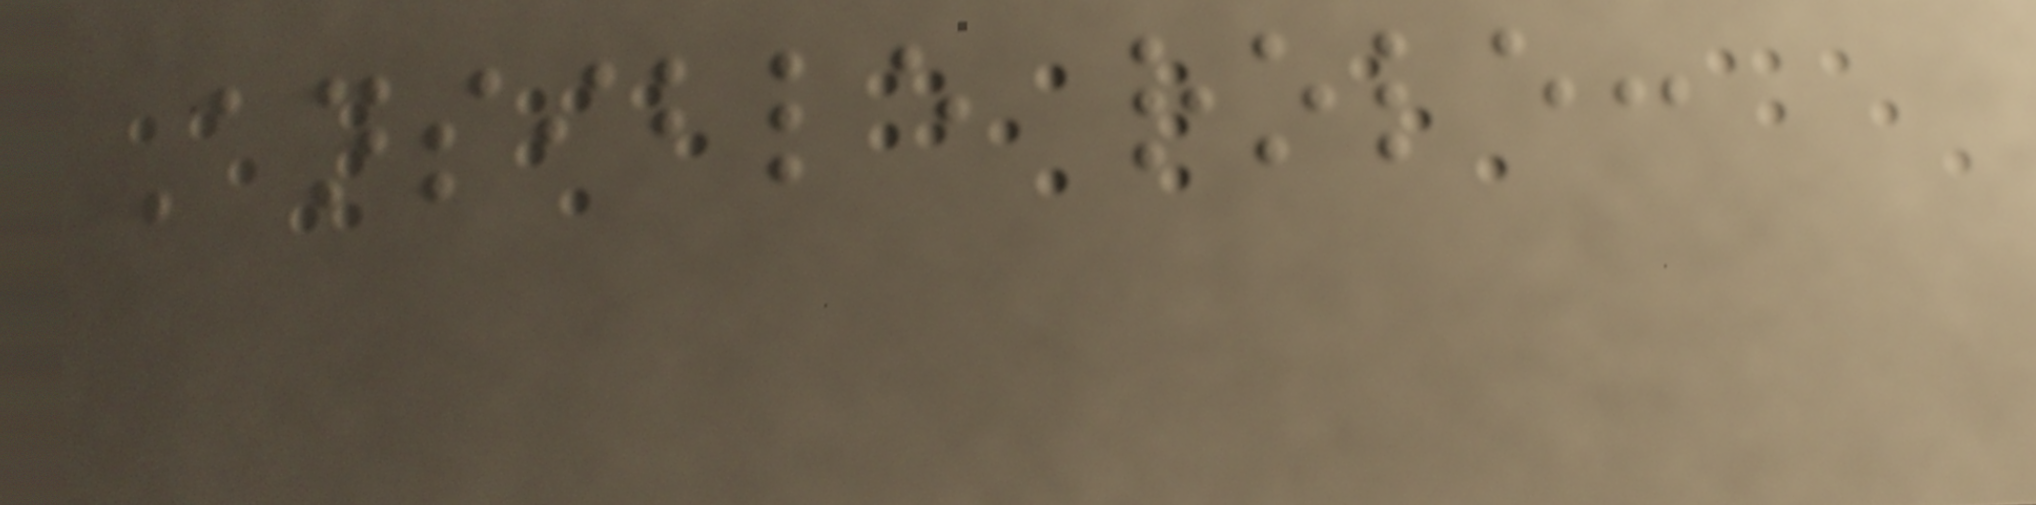Ansible role:
